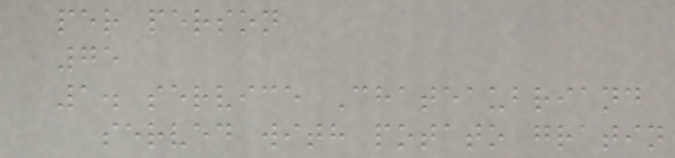per person
75
1. service Chateaubriand
served with potato gratin
